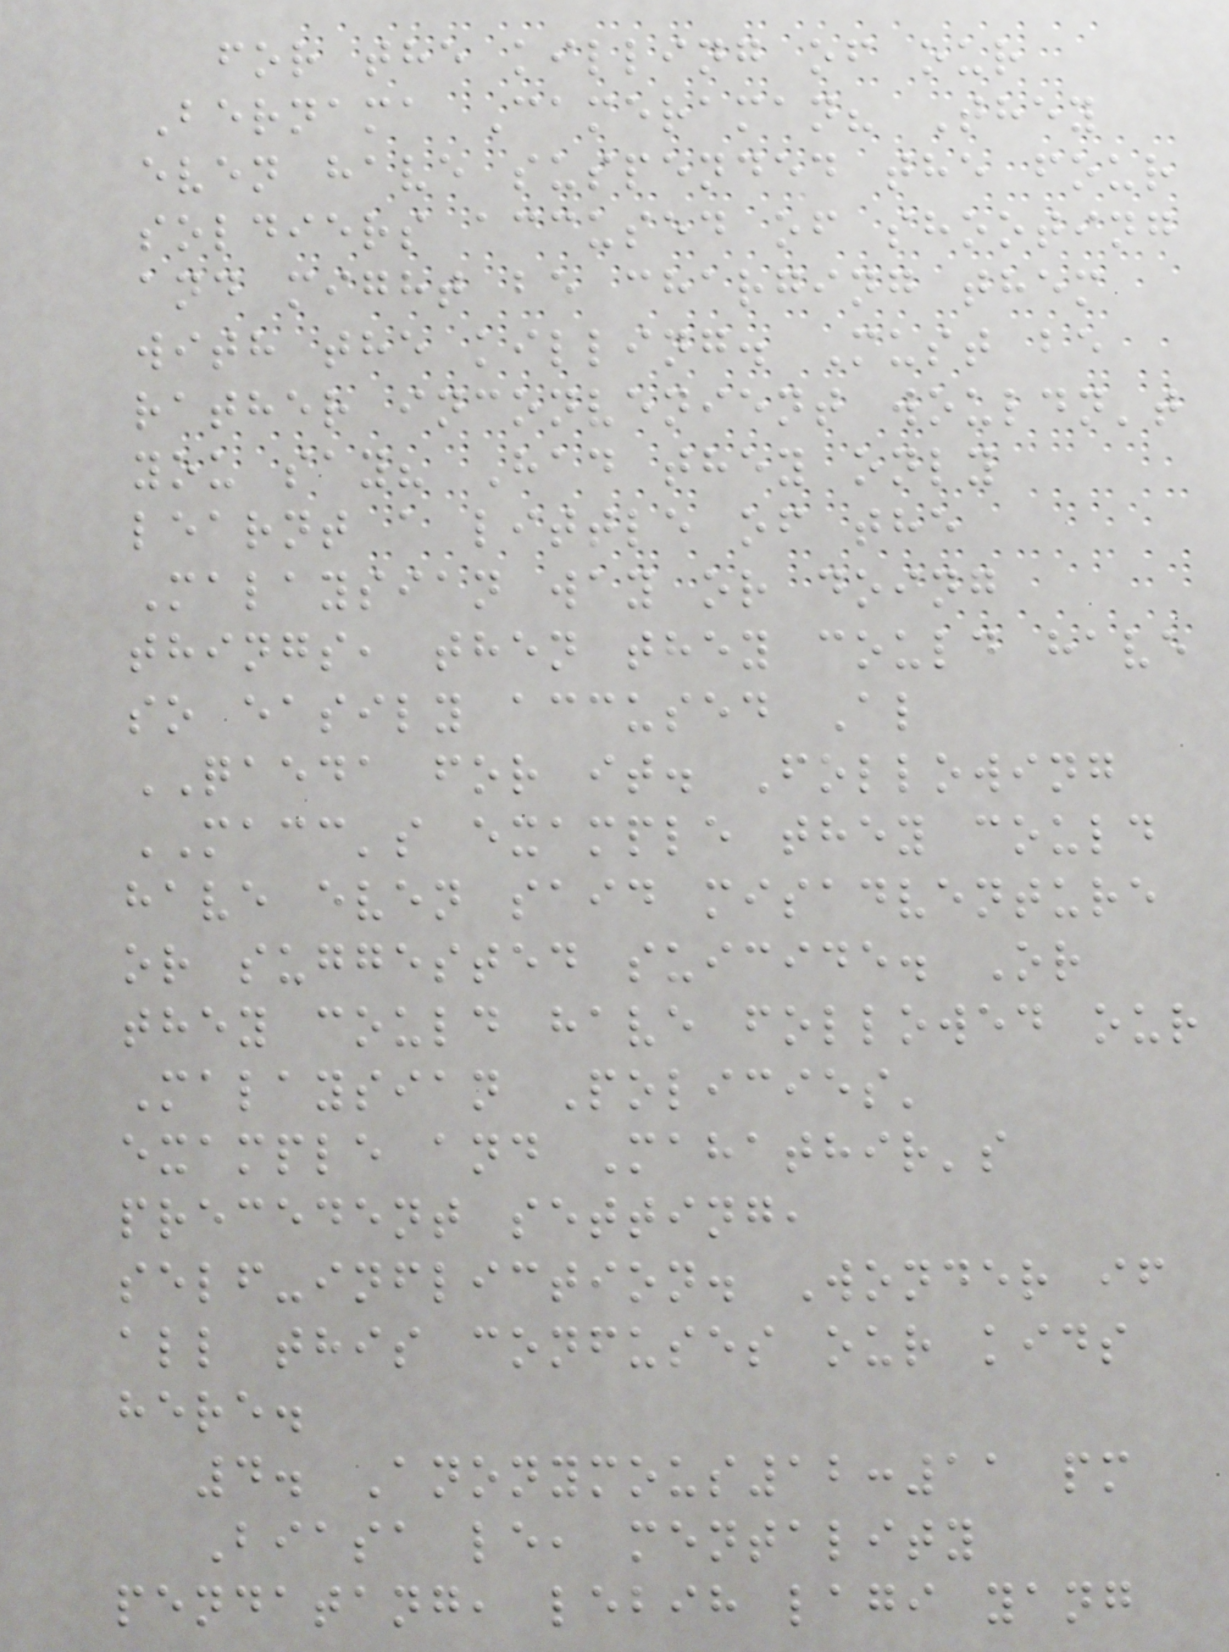for the killing of our
Bernama Cameraman? They
even have suspended the four
soldiers accused of shooting
and might be charging them
with the killing. Must be
rather inconvenient wouldn't
you say? Had they only
learnt a little of the
Malaysian way or doing
things, then they could have
so easily accused Al
QAEDA for it. Following
MACC's example they could
have even said misadventure
or suggested suicide. Or
they could have followed our
Malaysian Policies'
example and Mahathir's
precedent setting,
self-infliction. Wonder if
all this confuses our kids
here.
4. Anonymous12:11 pm
Biasa le, mentality
pendatang, lebih lagi yang
